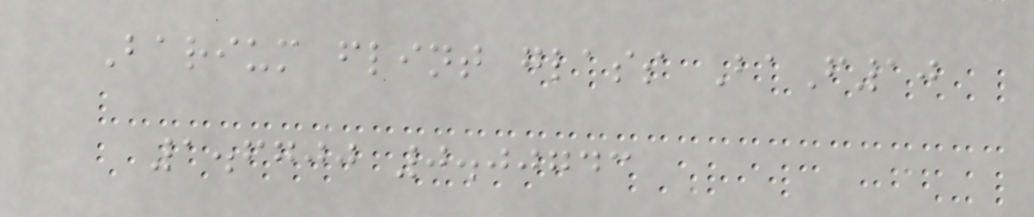Barium flint glass BaF10
1.6700 0.00743
